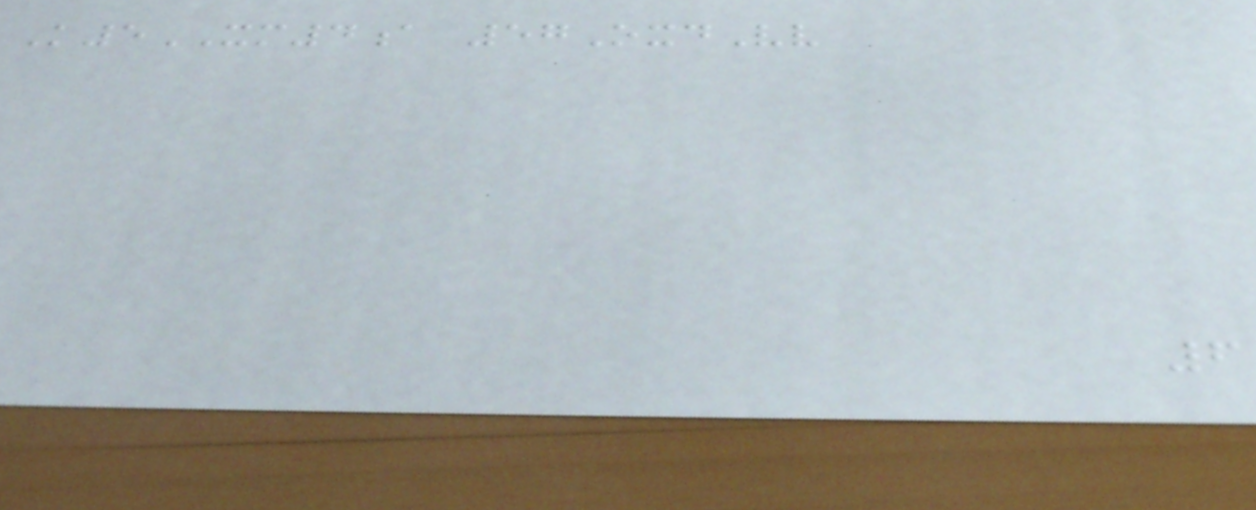K5XM4a 57OxdVv
6
